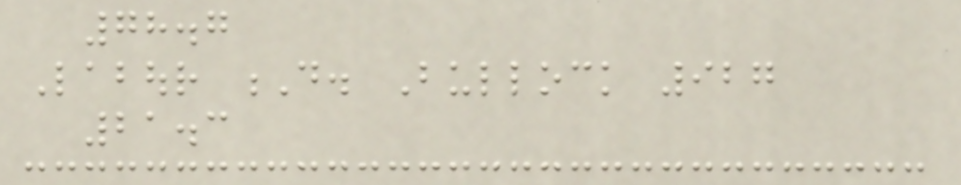78.7
Labour D. Bullock 927
21.3
